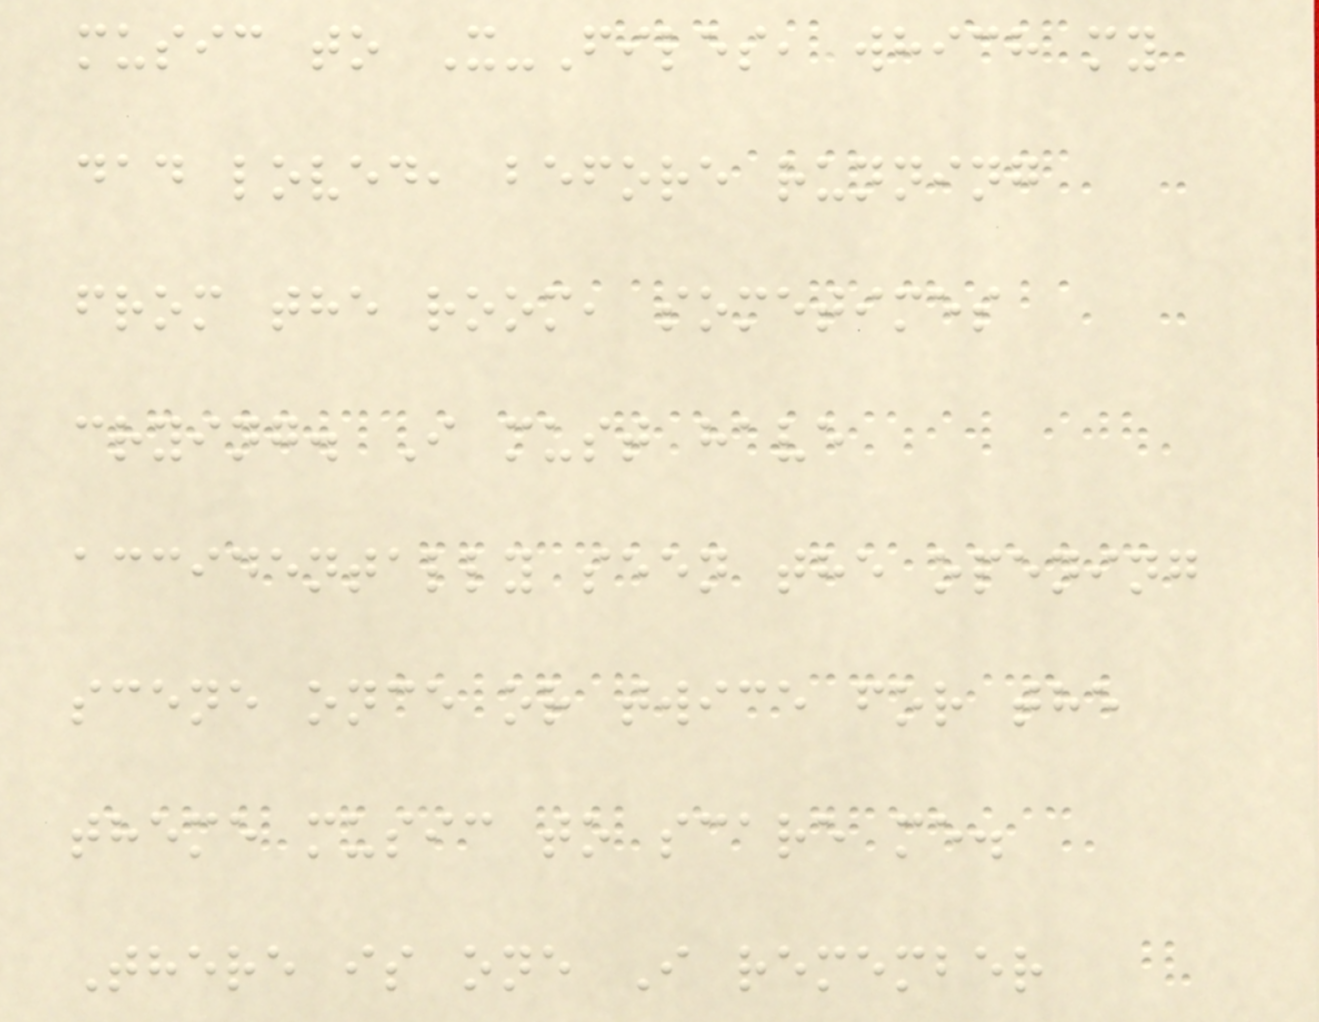music to X-Files, which my
dad loved, before running
from the room, sometimes
crying. I must have
accidentally seen the opening
scene once or twice for the
theme music to scare me.
There is one I remember
